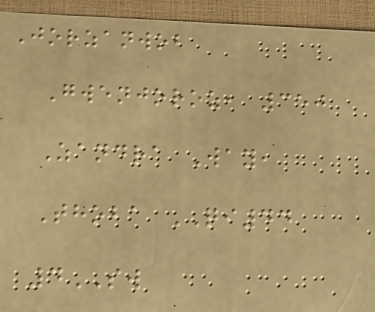Jorzanwob
Gwenjoroz, 350
Zandra Way,
Thoba QI44
4SW
